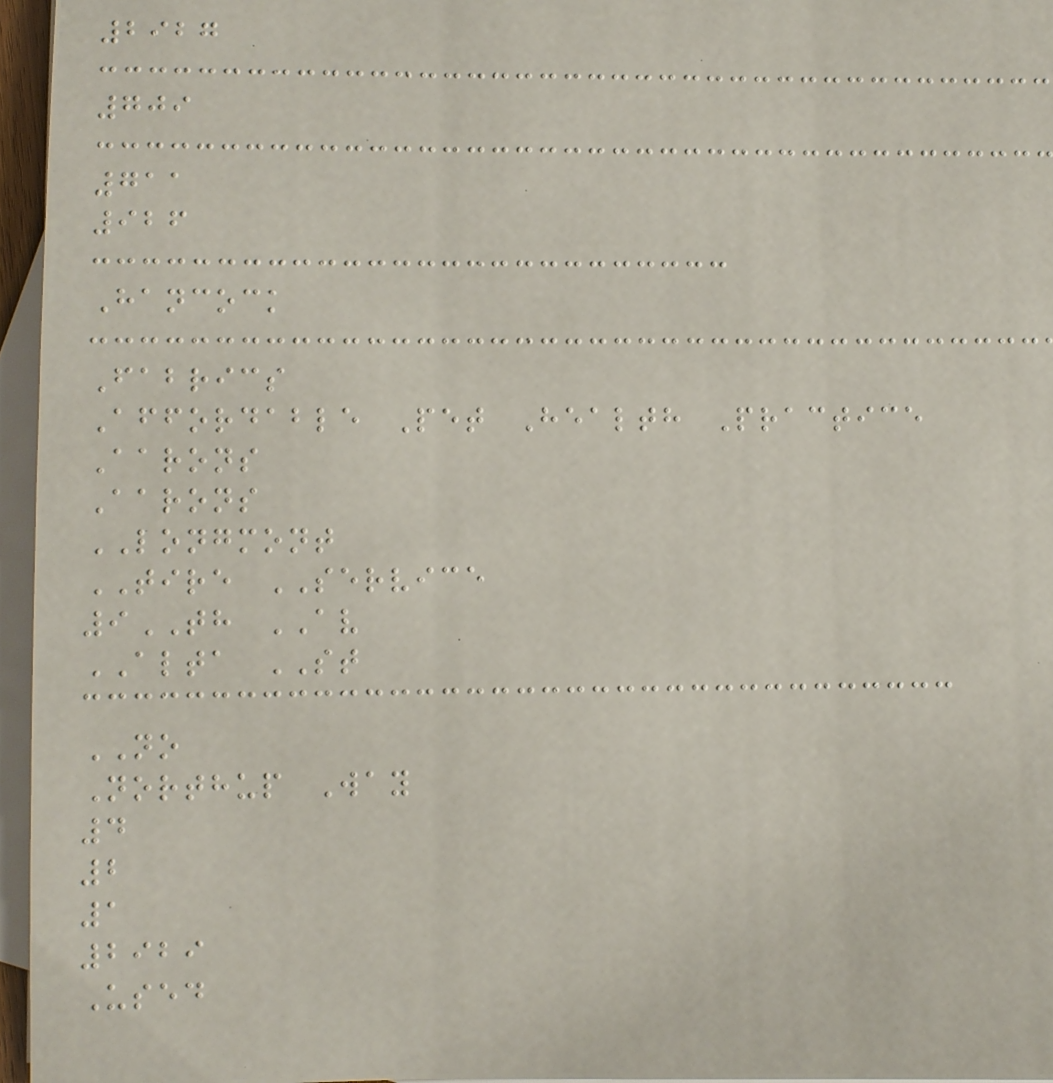2927
709
711
926
Hancock
Fabrics
Affordable Pet Health Practice
Aarons
Aarons
LONGMONT
TIRE SERVICE
9TH AV
ALTA ST
NO
Northup Way
4
2
1
2929
Used
